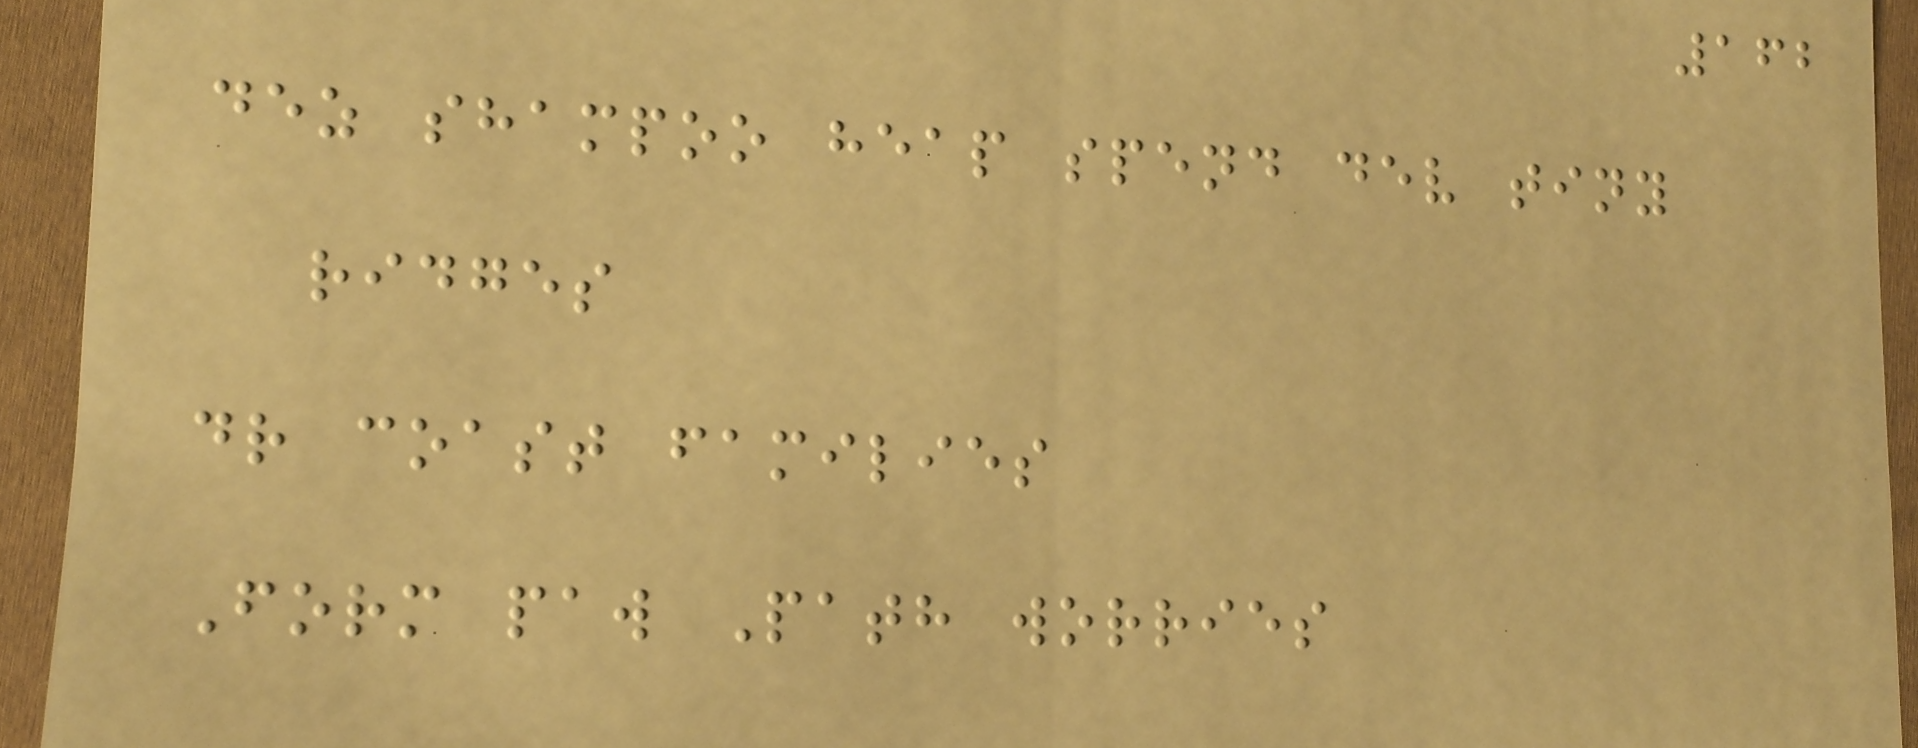162
dez shampoo heap spend dev tiny
ridges
dr coast families
Form paw Path worries
